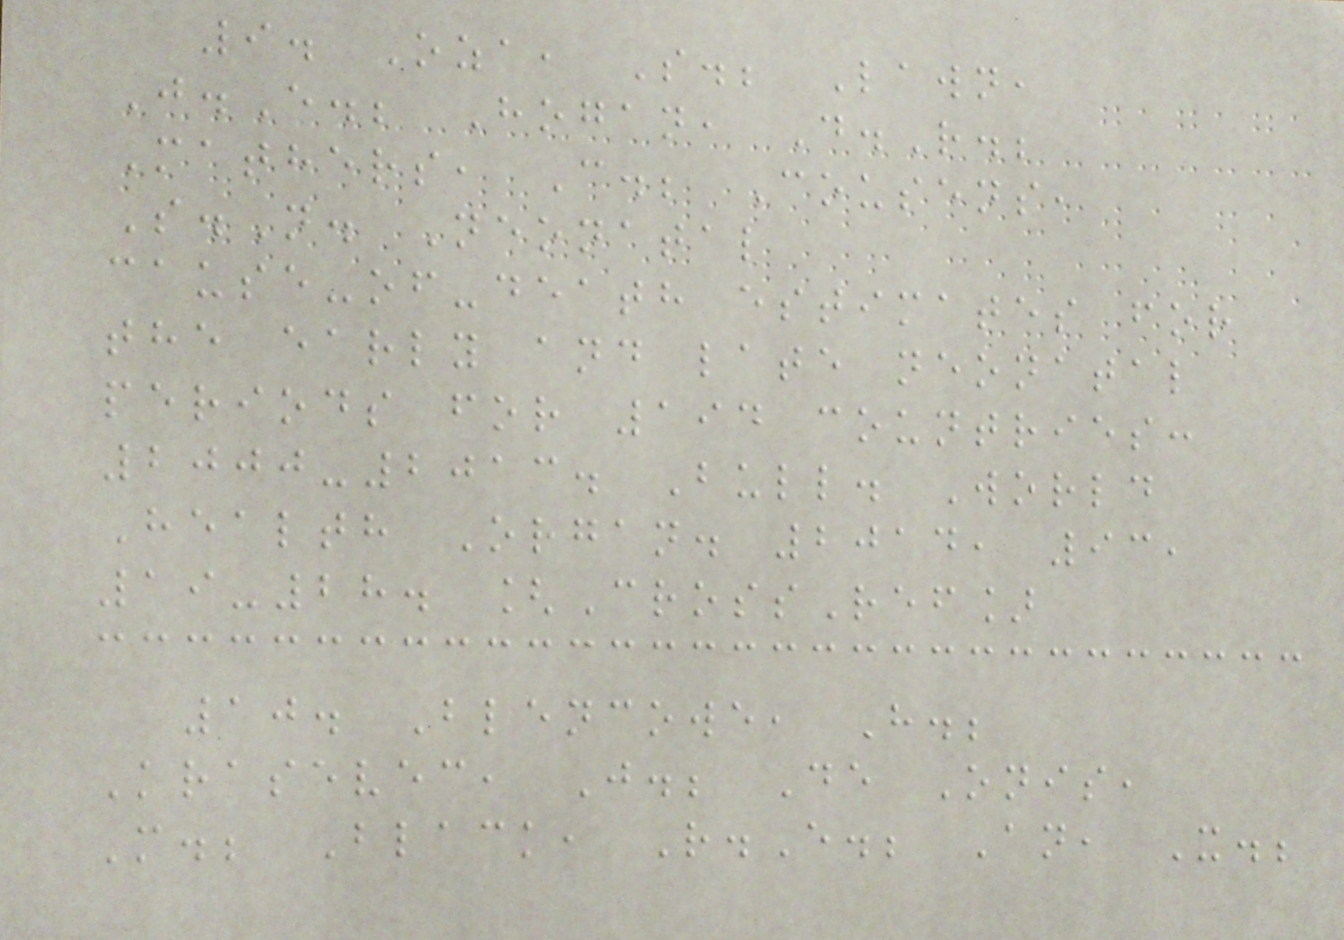9. Oza, S.; Lawn,
J.E.; Hogan, D.R.;
Mathers, C.; Cousens,
S.N. Neonatal
cause-of-death estimates for
the early and late neonatal
periods for 194 countries:
2000-2013. Bull. World
Health Organ. 2014, 93,
19-28. [CrossRef]
10. Blencowe, H.;
Krasevec, J.; De Onis,
M.; Black, R.E.; An, X.;
